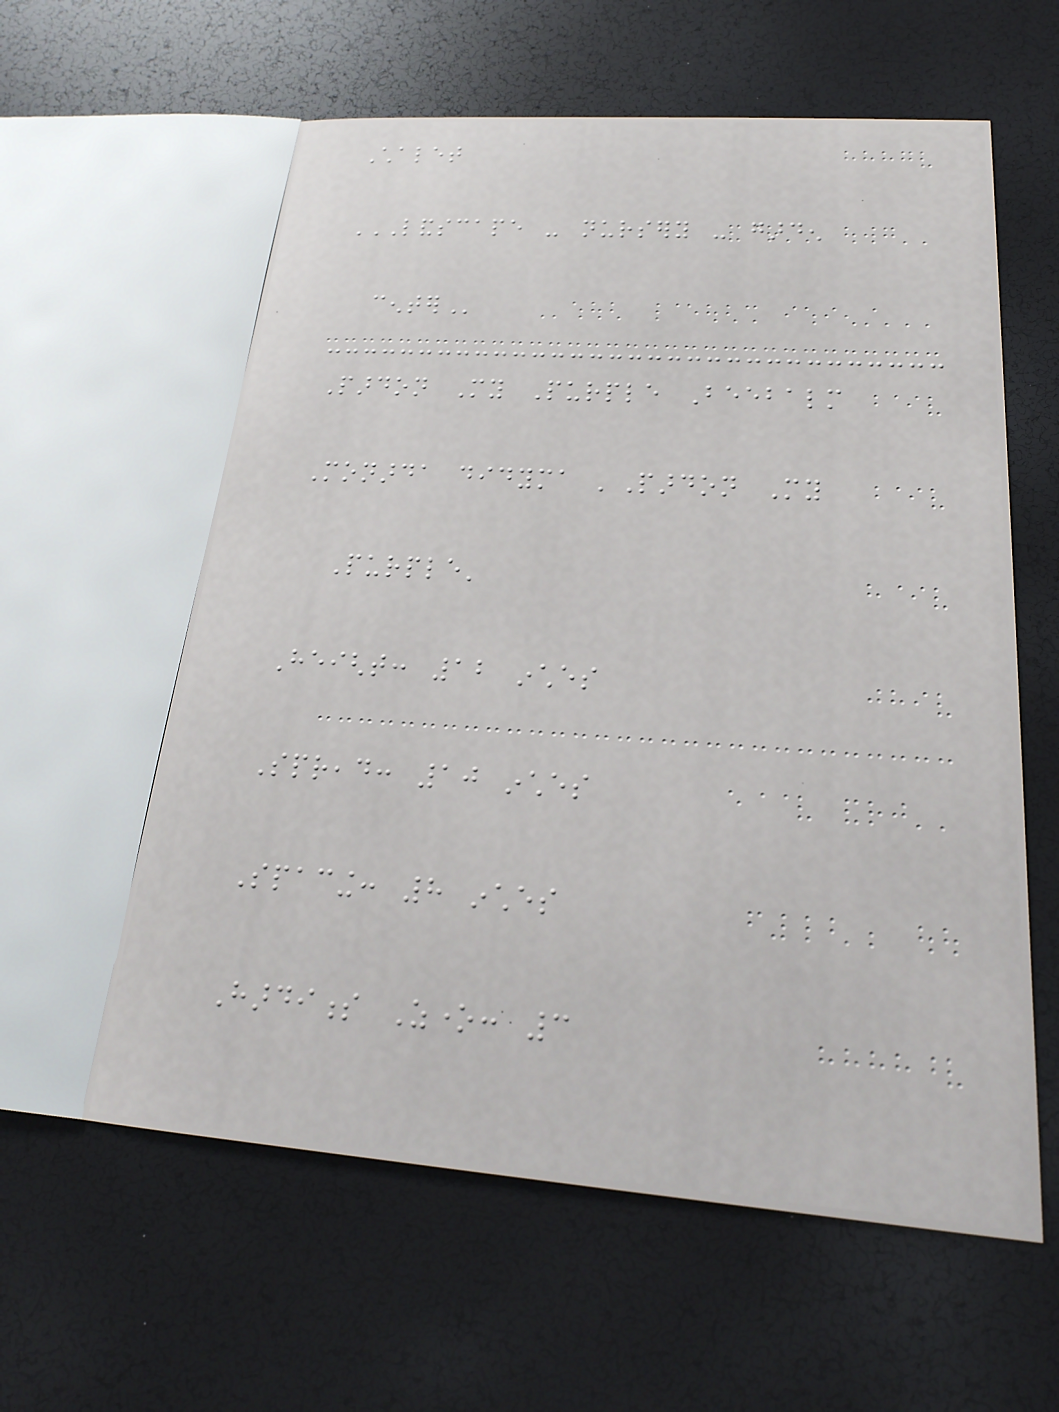Chalet
LANDSCAPE - NURSERY - GARDEN
CENTER
Pardon My Purple Beebalm
Monarda didyma 'Pardon My
Purple'
Height: 12 inches
Spread: 10 inches
Spacing: 8 inches
Hardiness Zone: 3
